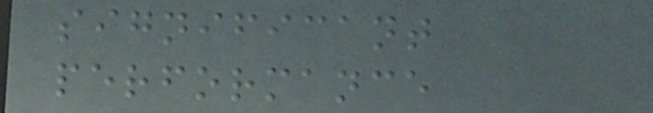significant
performance
